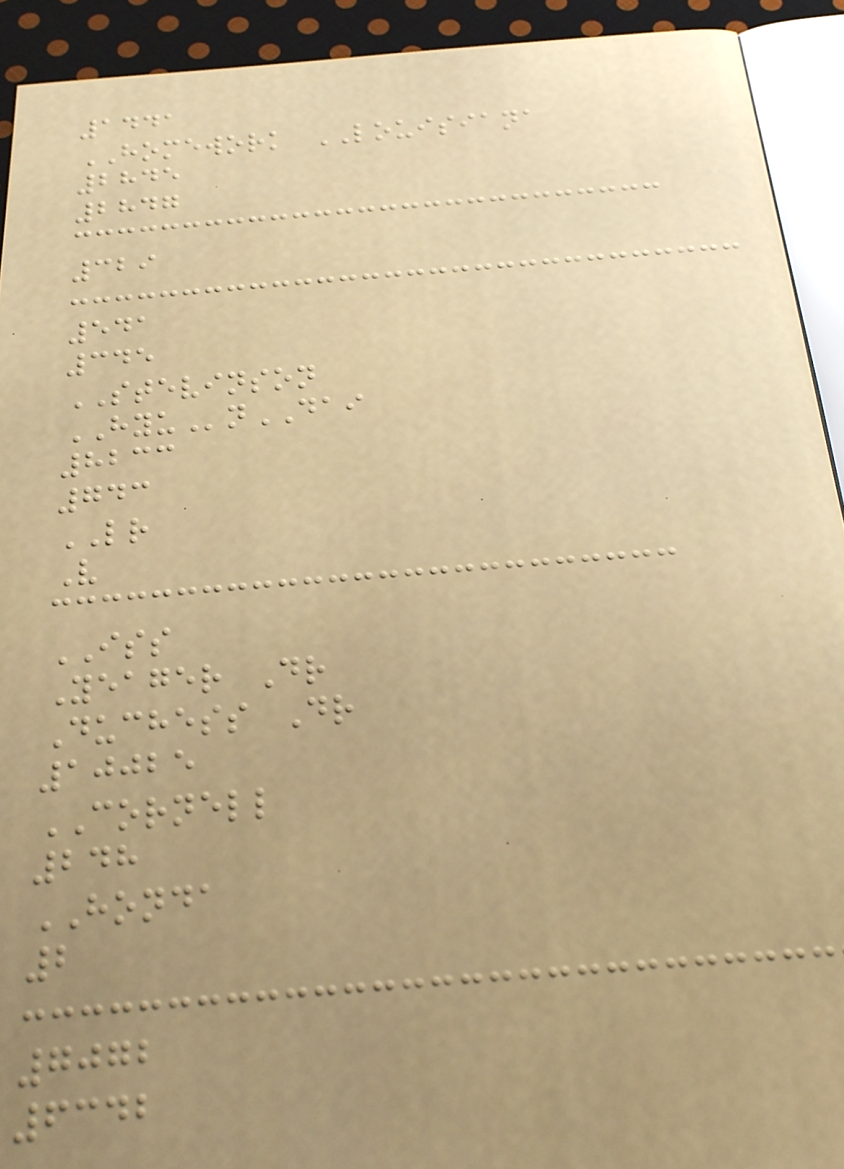1441
HOMEWORK LOUISIANA
2845
2847
329
541
345
STEVINSON
HYUnDAI
8233
743
LR
V
ISS
Yeager Dr
Duchess Dr
10025
CORNELL
248
HONDA
2
7072
6342
